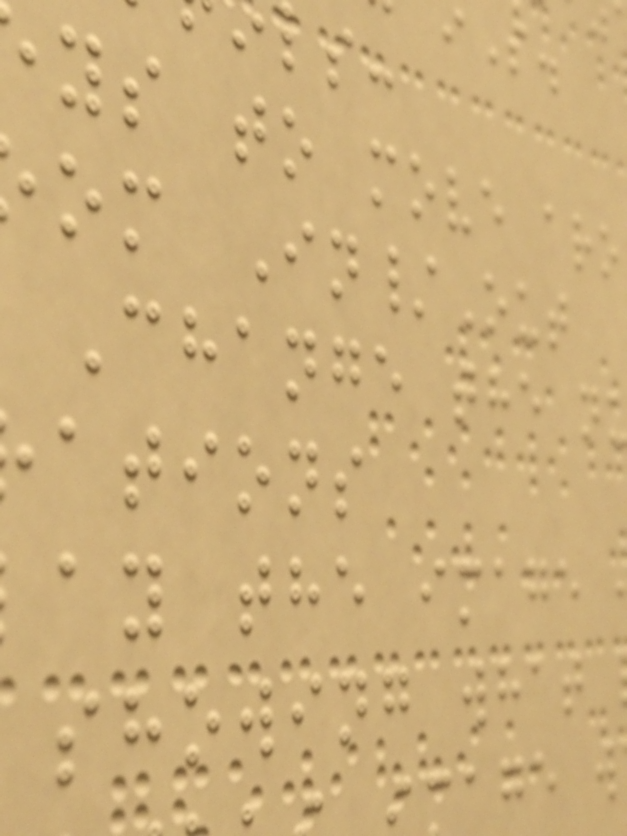ys to move aro
om In/Out
Change the n
ations
ay the image
showing what
